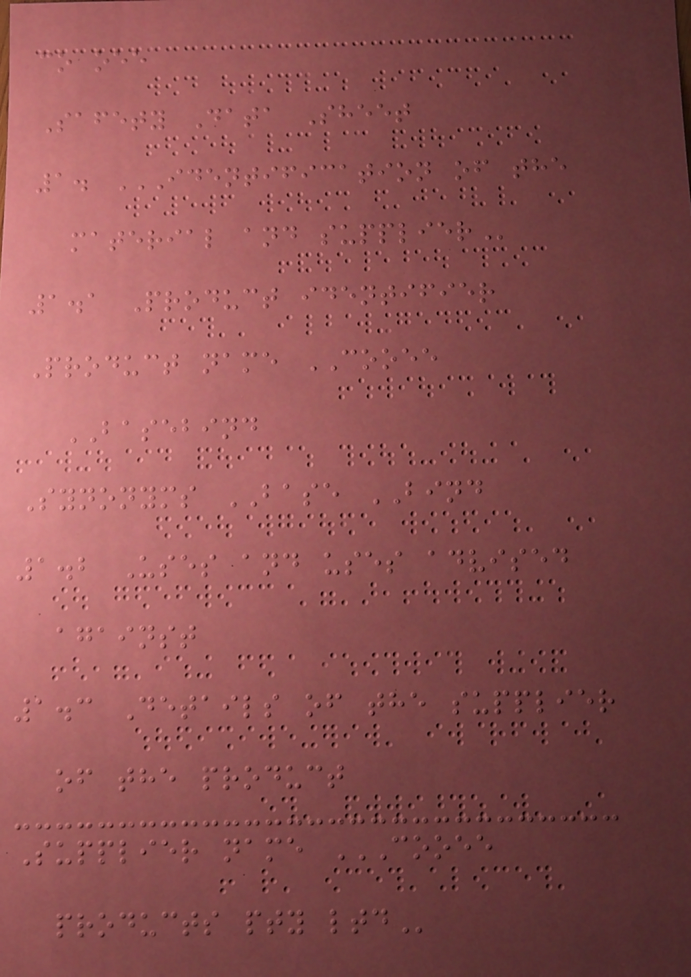co oee
Safety Data Sheet
1. IDENTIFICATION OF THE
MATERIAL AND SUPPLIER
1.1 Product identifier
Product name COOEE
BASEBIND
Synonyms BASE BIND
1.2 Uses and uses advised
against
1.3 Details of the supplier
of the product
Supplier name COOEE
PRODUCTS PTY LTD
